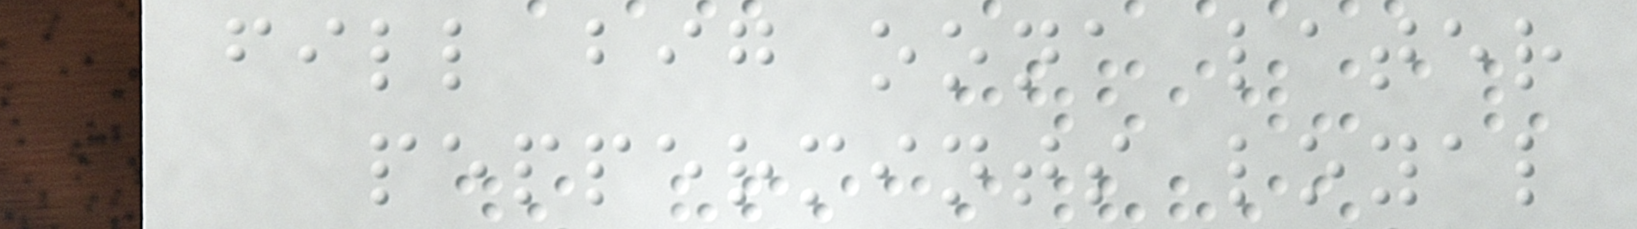fill big oona later
peppermints loyal
